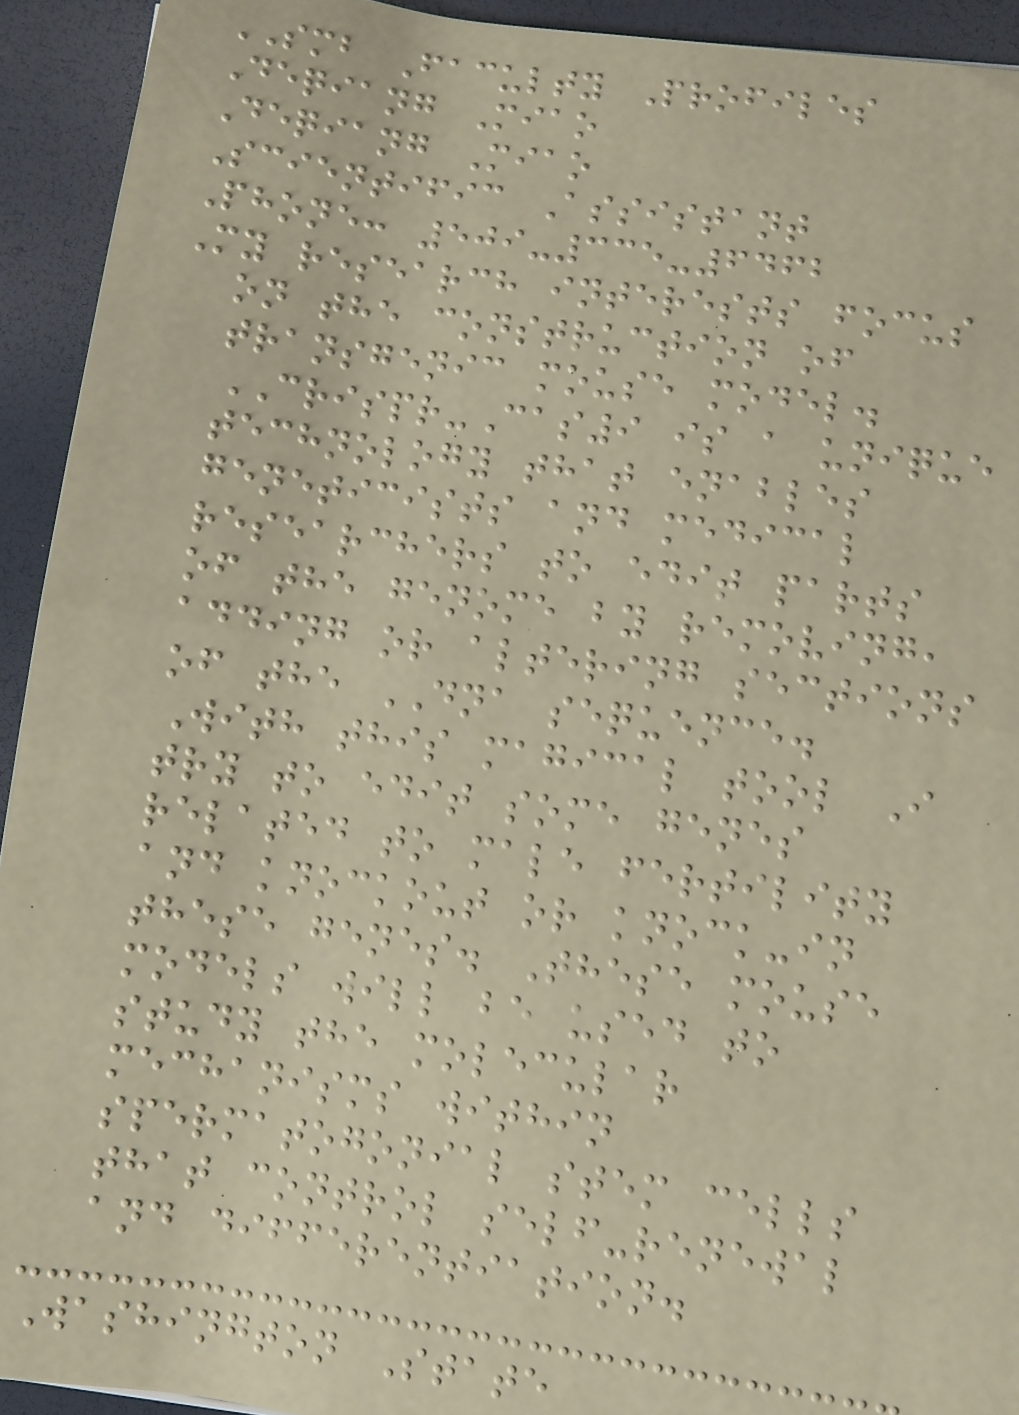SMB Faculty Profiles
Deqiang Miao
Deqiang Miao
Scientific Assistant
Phone: 509-335-6462
My research interests focus
on the construction of
transgenic mouse model.
CRISPR-Cas9 is a unique
technology that enables
geneticists and medical
researchers to edit parts
of the genome by removing,
adding or altering sections
of the DNA sequence.
With this magical tool I
try to edit some genes
related to male fertility
and knockout or knock-in
these genes. These mouse
models will be used to
study the molecular
mechanisms within
spermatogonial stem cells
that control self-renewal
and differentiation.
Washington State
